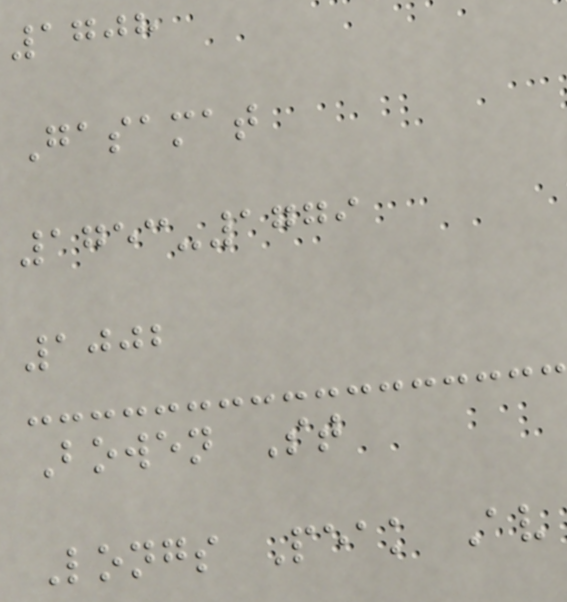1708
Gasamat
1753-1779
1002
Bowen St
Longs Peak Av
